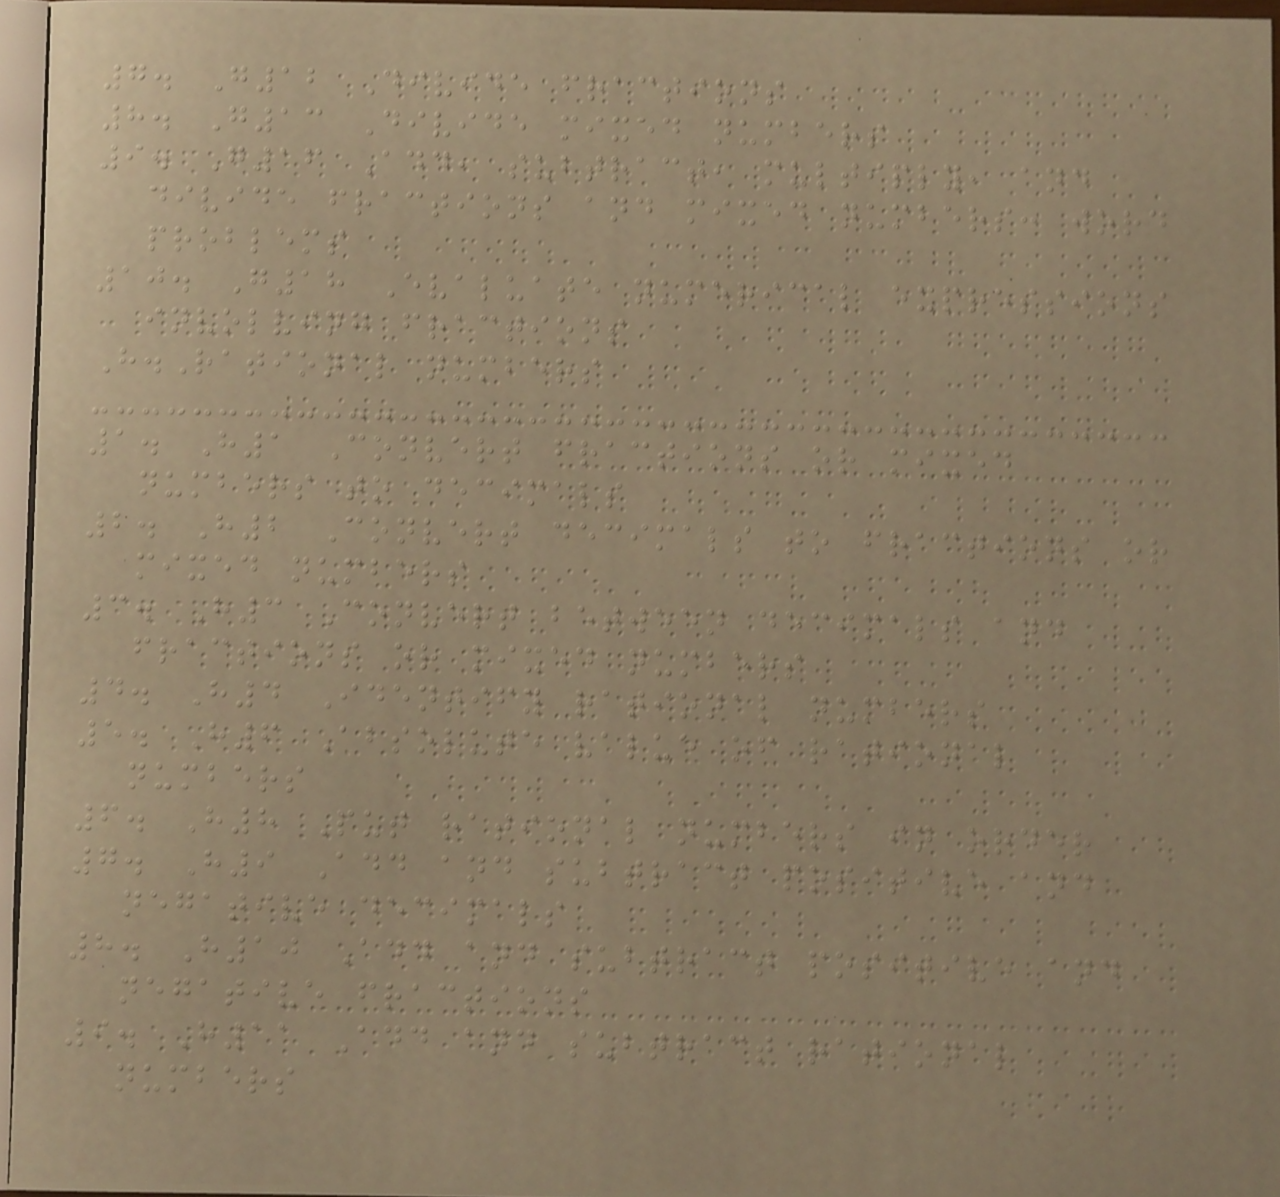7. G12 Divide fractions
8. G13 Divide mixed numbers
9. G16 Add, subtract, multiply, and
divide fractions and mixed numbers: word
problems
10. G18 Evaluate numerical expressions
involving fractions
H.Rational numbers
1. H1 Convert fractions or mixed
numbers to decimals
2. H2 Convert decimals to fractions or
mixed numbers
3. H3 Convert between decimals and
fractions or mixed numbers
4. H4 Identify rational numbers
5. H6 Absolute value of rational
numbers
6. H8 Put rational numbers in order
7. H9 Add and subtract positive and
negative decimals
8. H10 Add and subtract positive and
negative fractions
9. H11 Add and subtract rational
numbers
